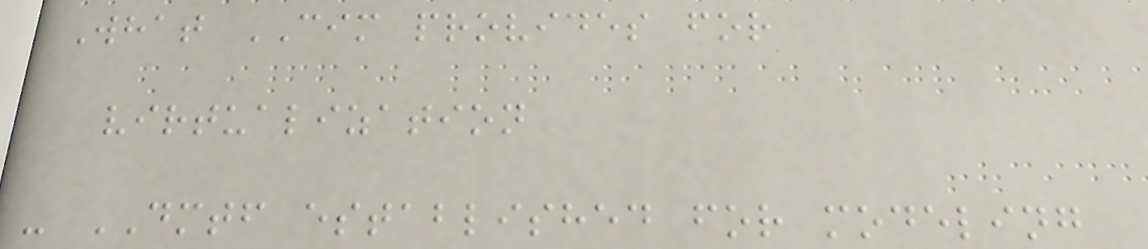What CIM provides for
virtualization
- DMTF established for modeling
